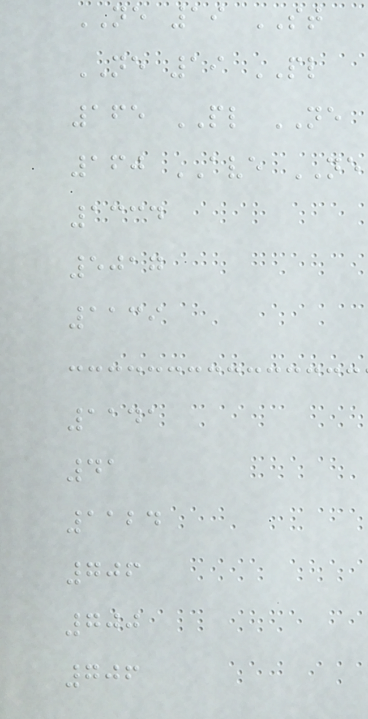NE 19 ST
NE 19 PL
165 PL NE
160 AVE NE
1334
5017
1139
1141
41
1124
706
700
706
